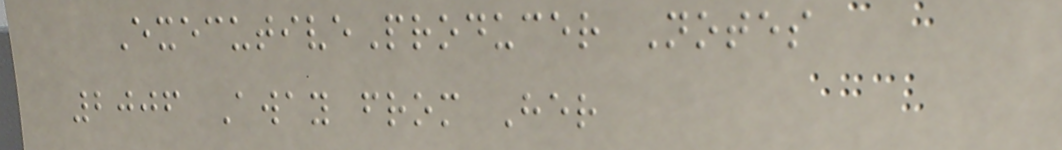ExecutiveProducer Notes
2006 Away from Her
